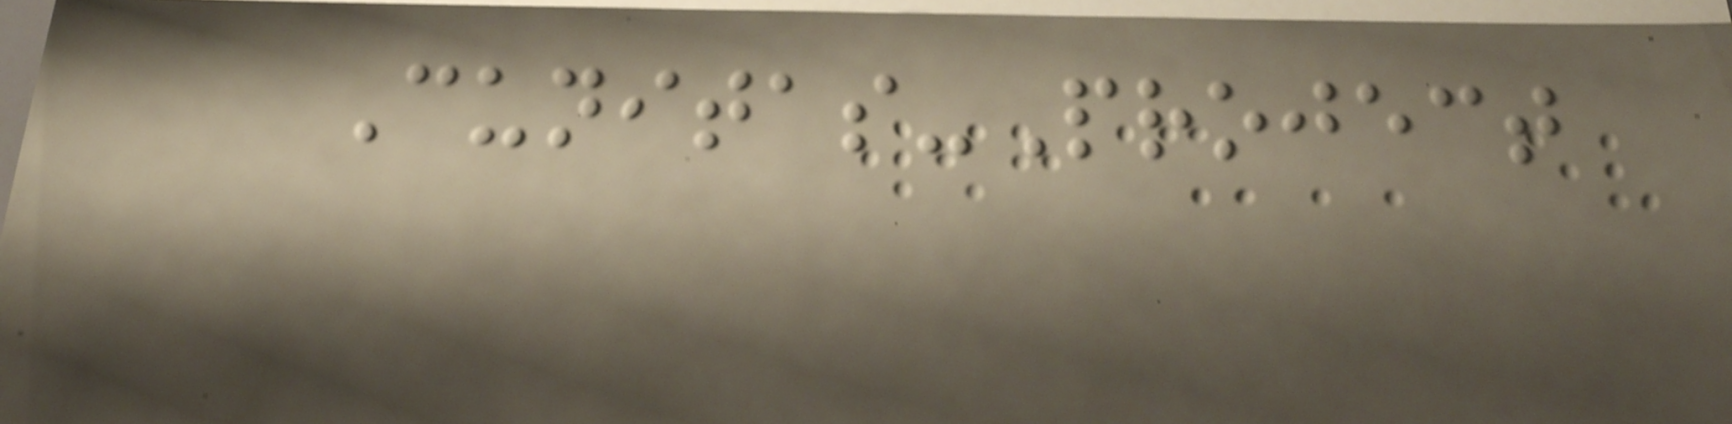Cunitas-Project
